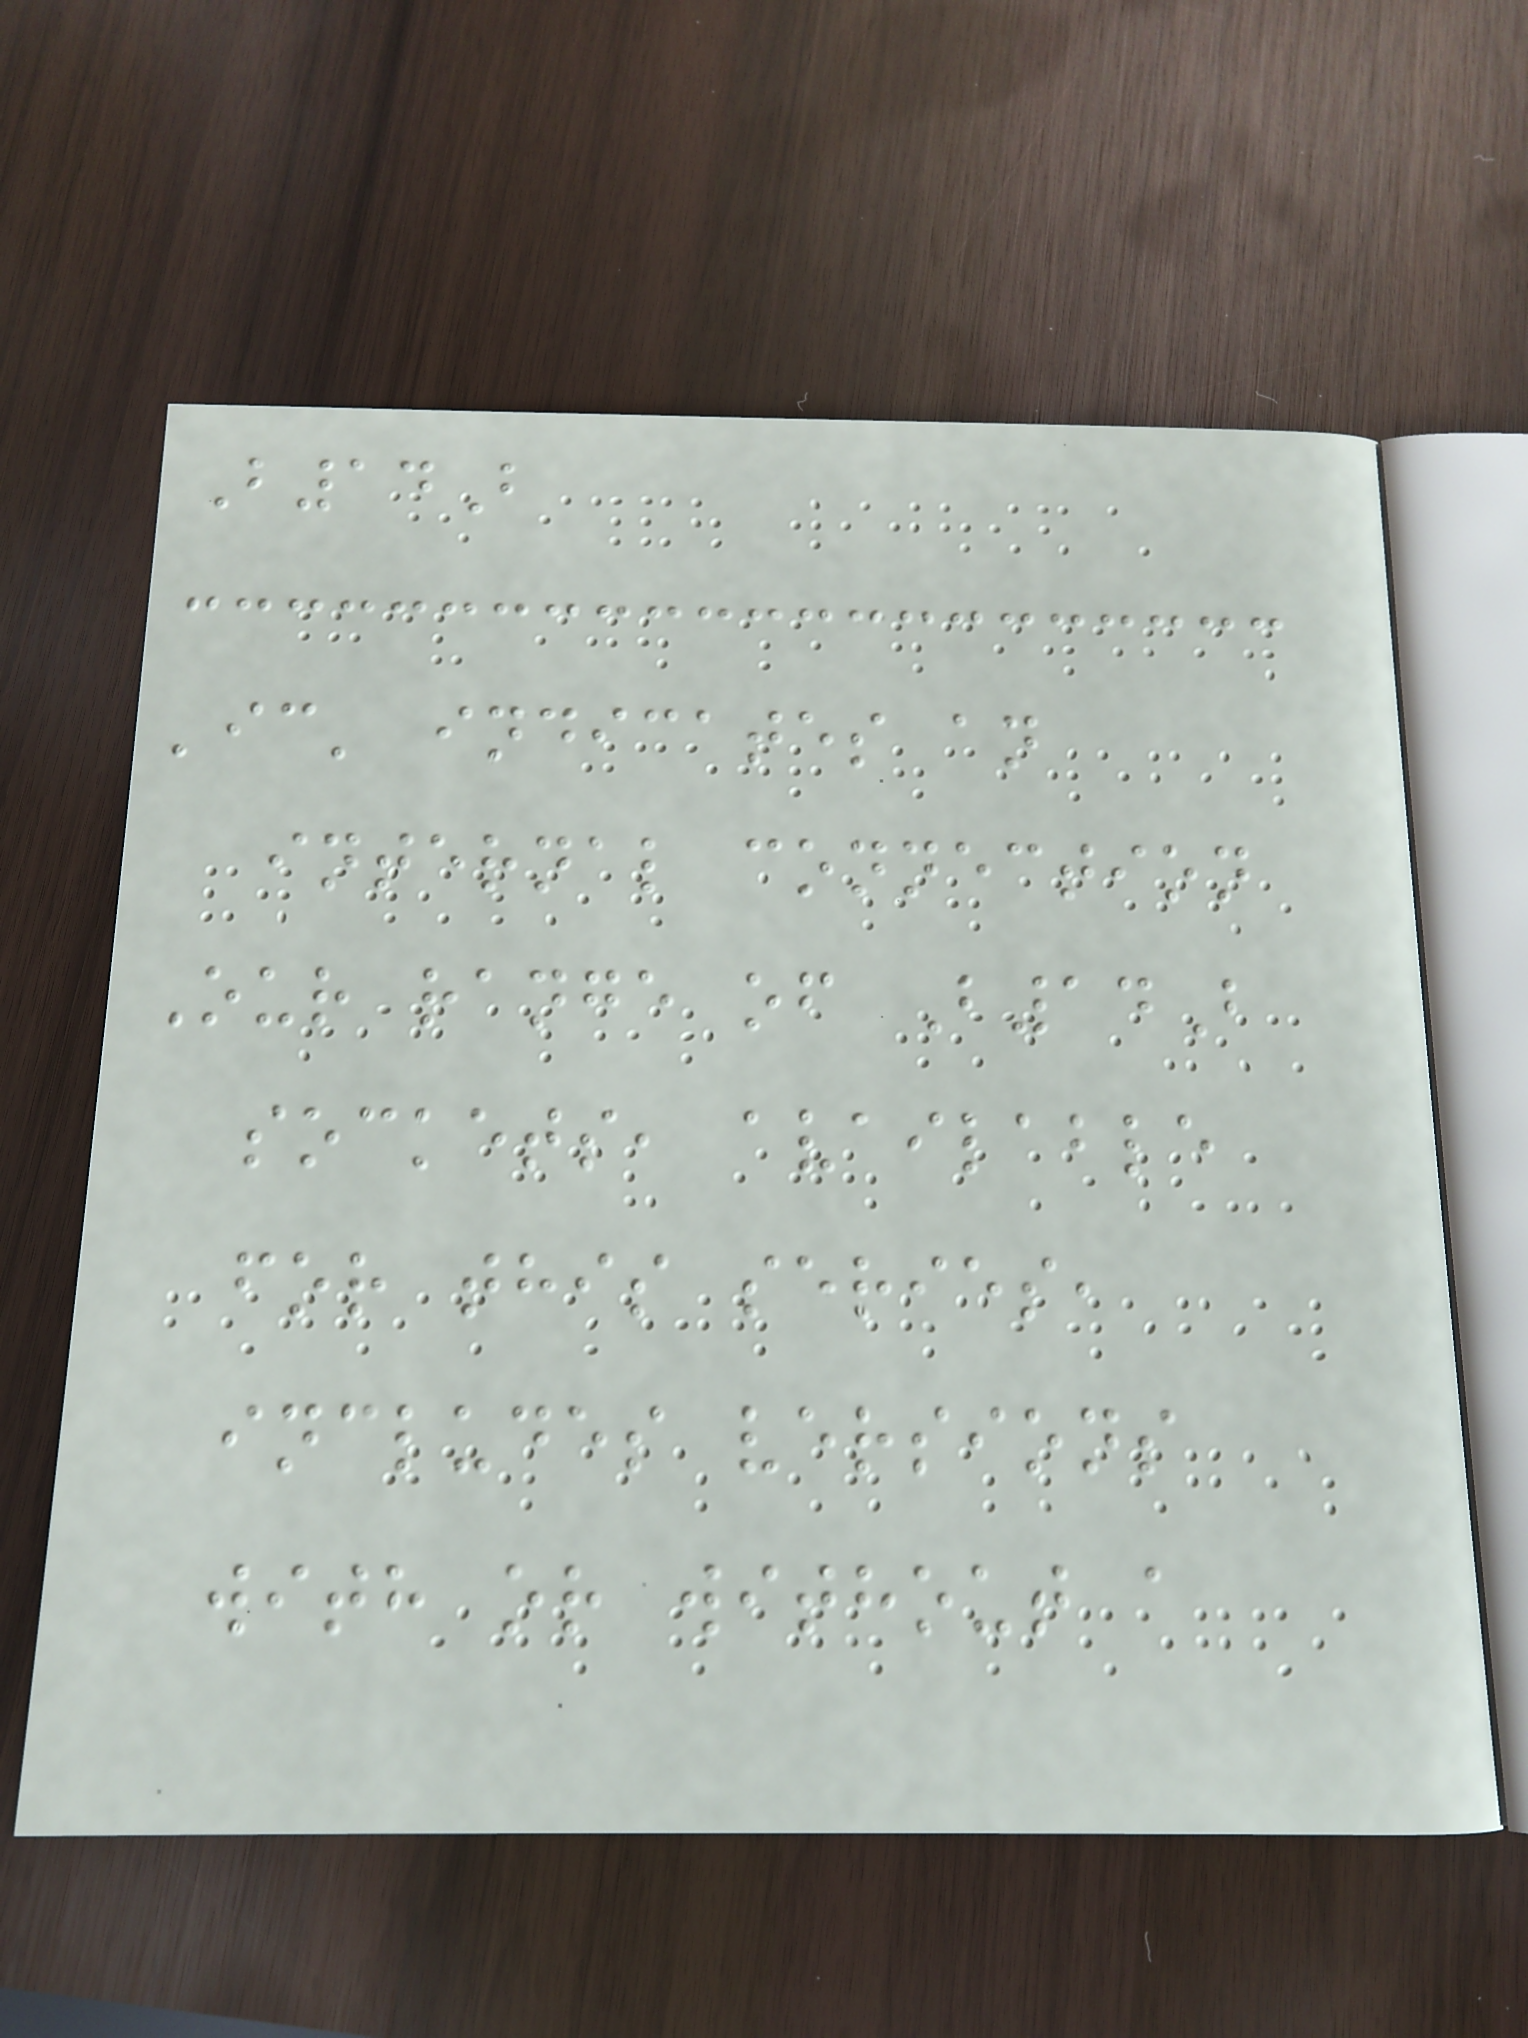B14B
'ic' indicates an
internal connection
Our range of B14B
sockets, available
for this series,
includes versions
with or without a
